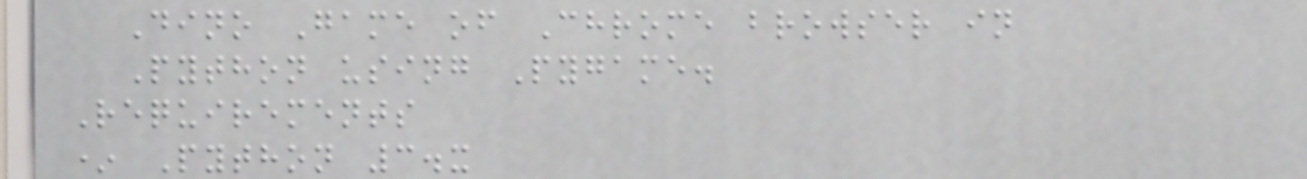Dino Game of Chrome browser in
Python using Pygame.
Requirements
* Python 3.x
